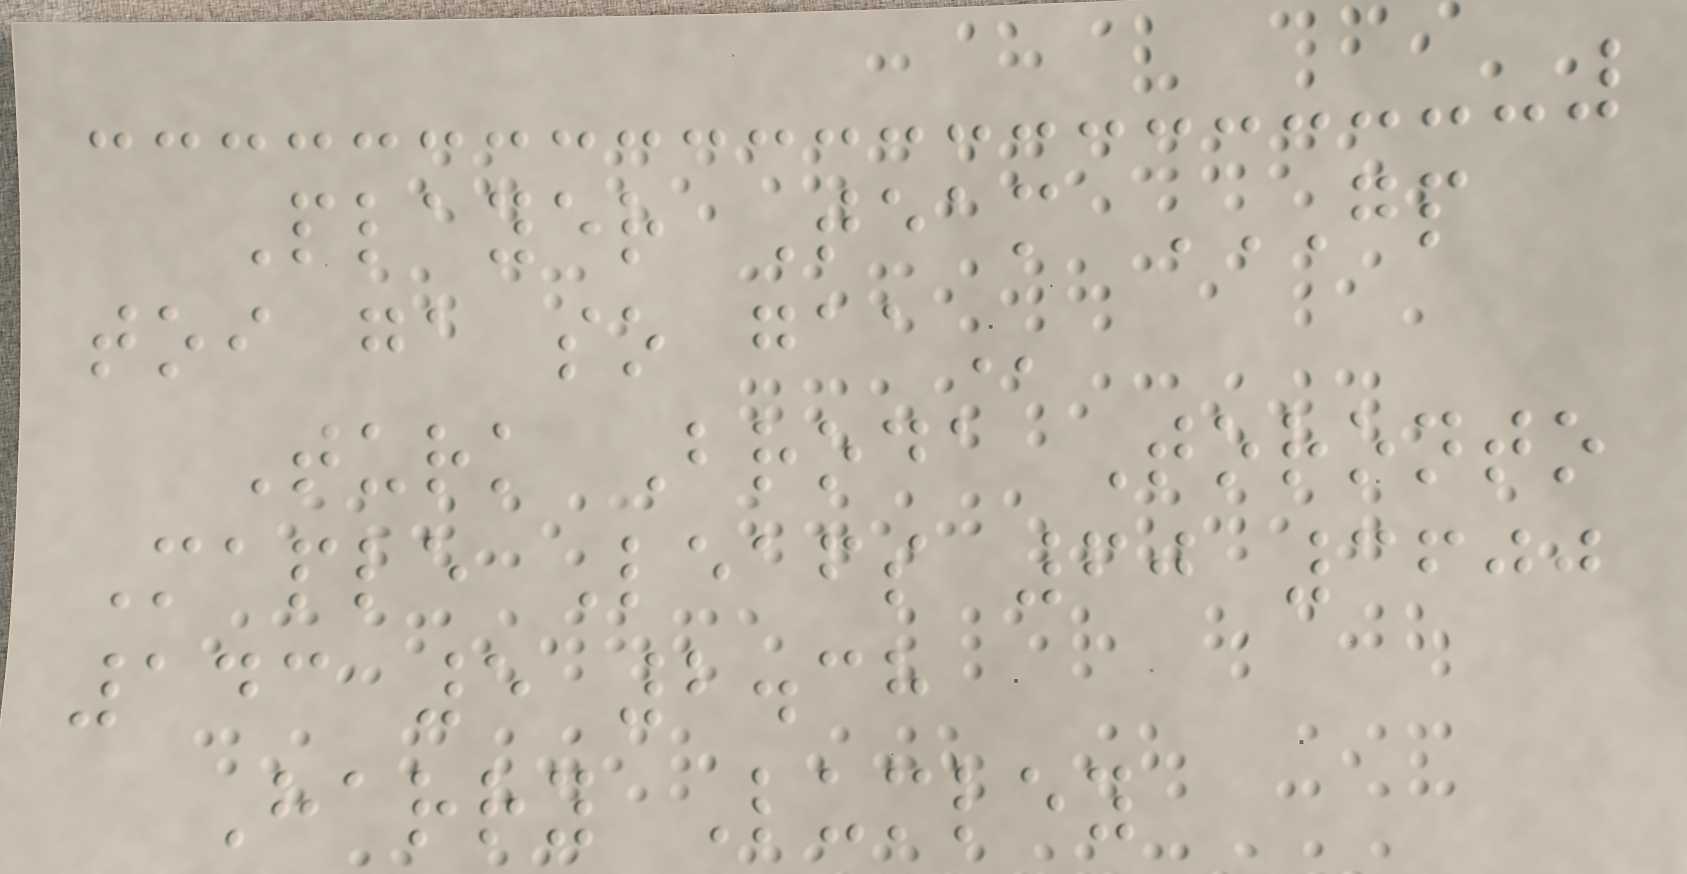Player Team GP
TOI GA SO GAA
Turk Broda Toronto
Maple Leafs 60 3600
143 5 2.38
Harry Lumley
